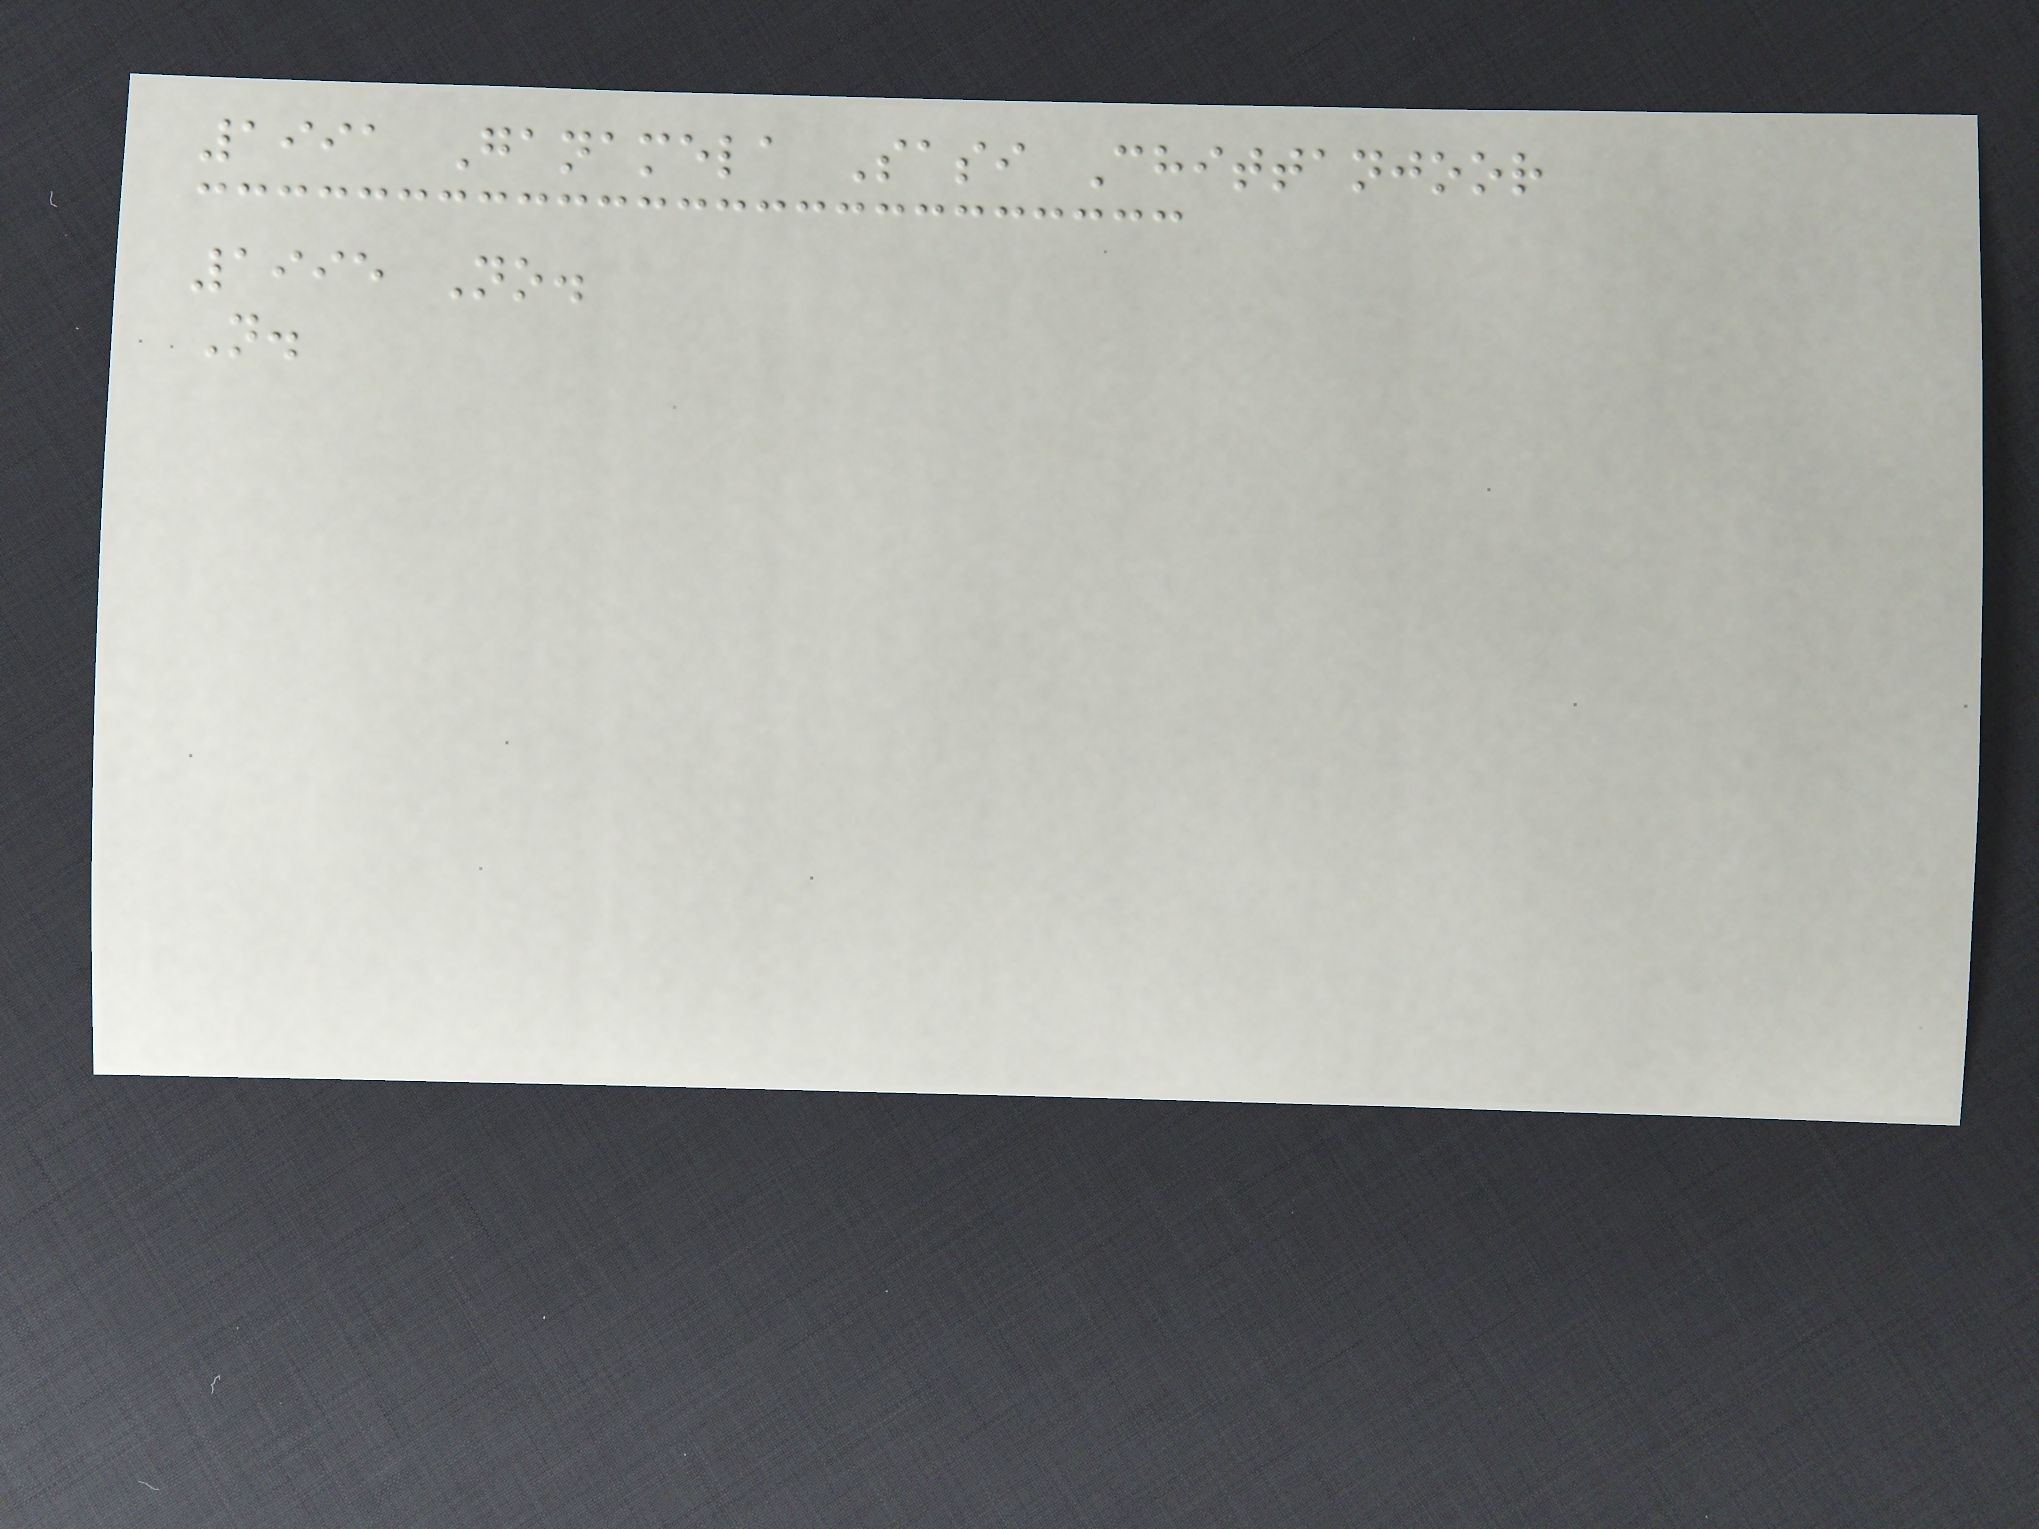1991 Ganamela Sasi Chittanjoor
1995 No.
N.
